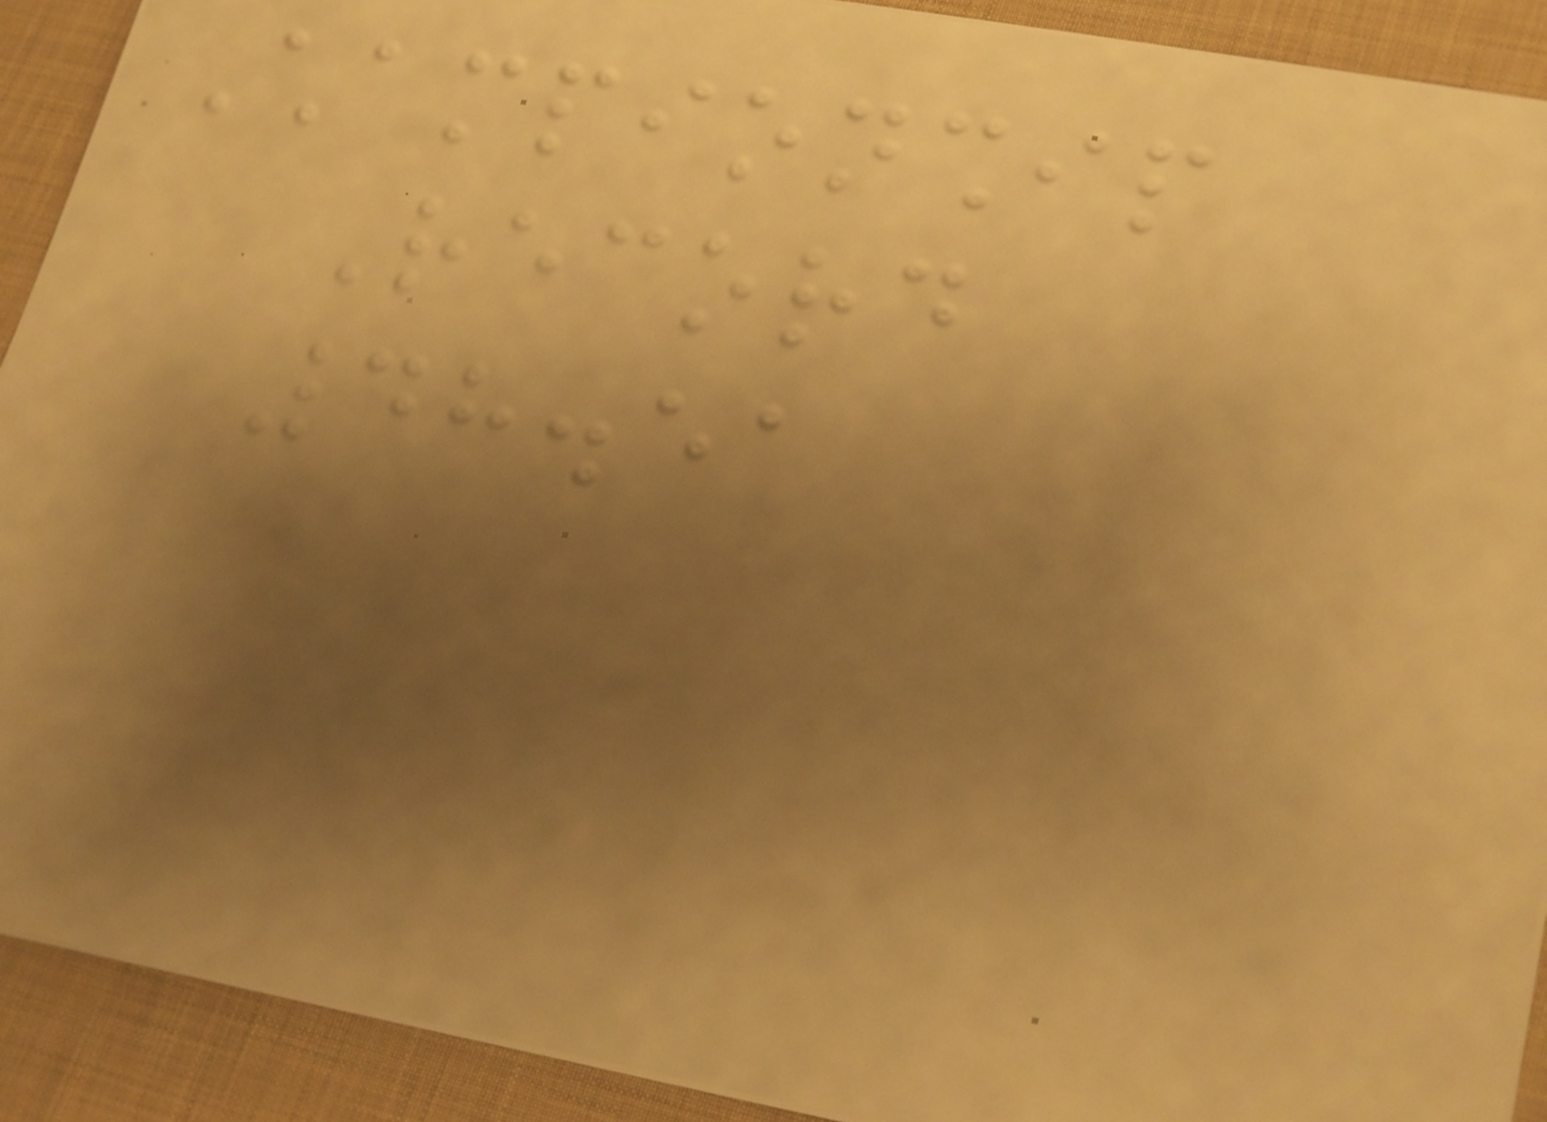Championship
Record
48.51
